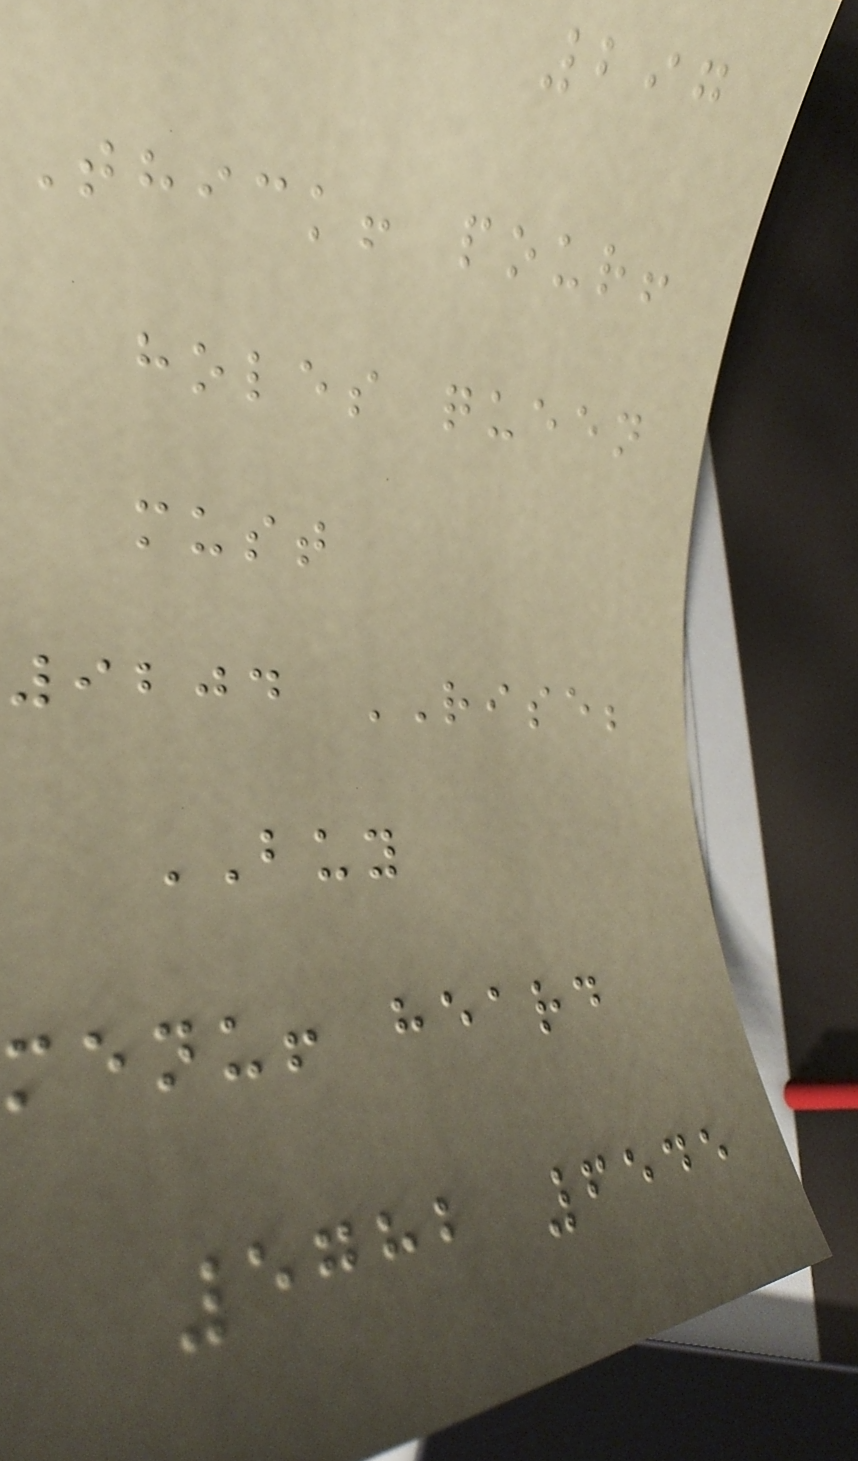297
Thick! pour!
holes queen
must
9204 RISE;
BUY
menu! heard
5782 6545
